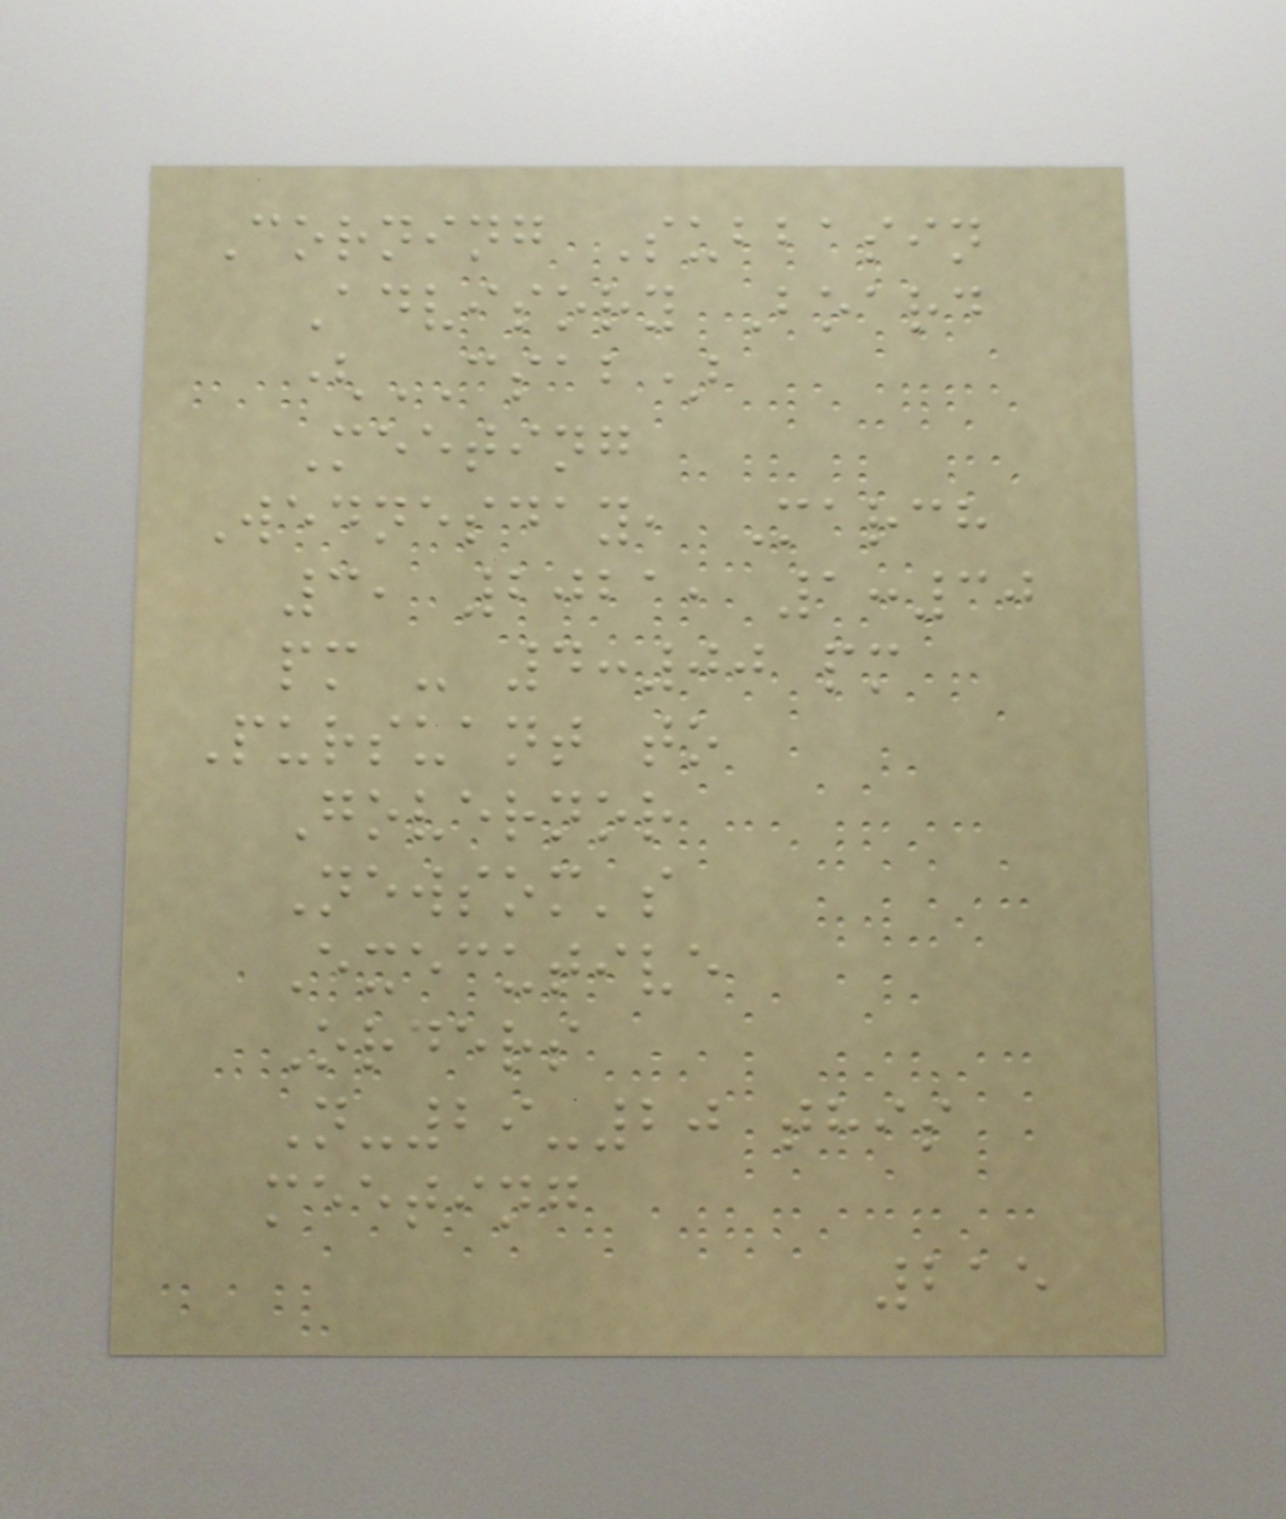Corning Subbasin
Advisory Board
(CSAB)
Meeting
Wednesday, March
3, 2021, 1:30
pm - 4:00 pm
Pursuant to
Governor
Newsom's
Executive
Orders
N-29-20 this
meeting
215
